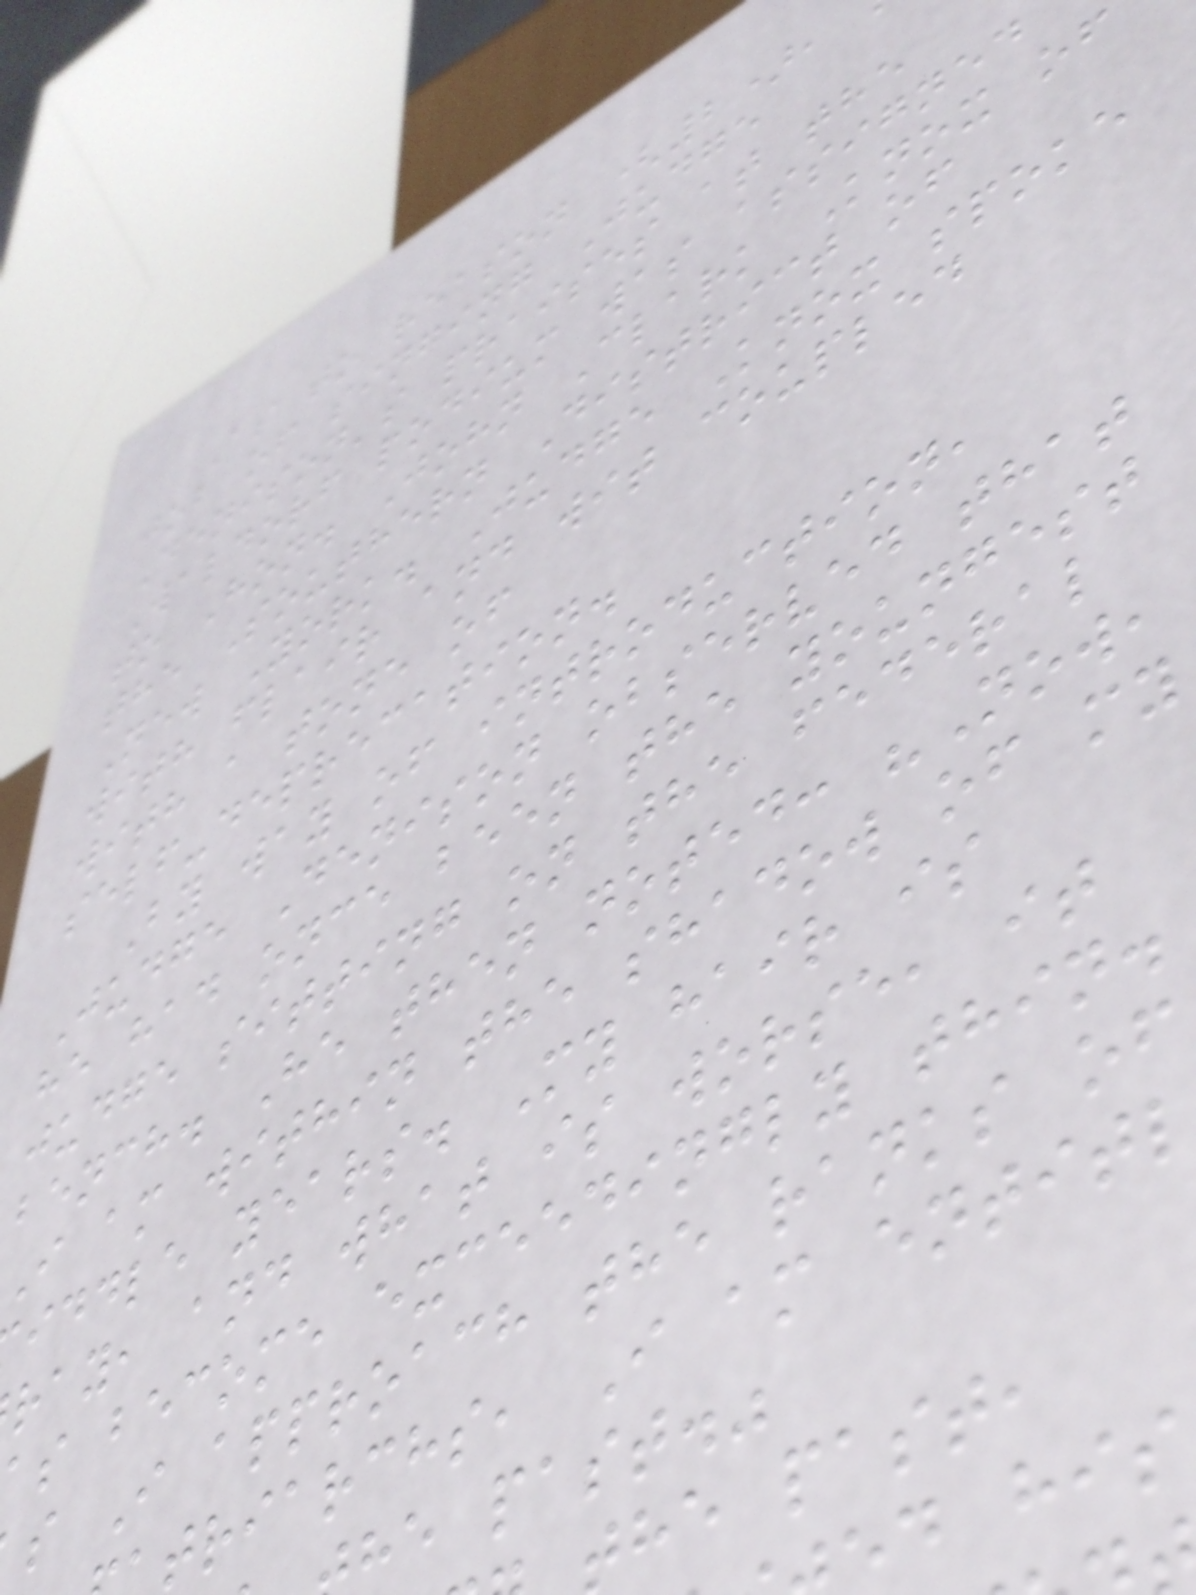As to reason (2),
job of singing Judge
Denison's praises at the
Waldorf podium was assigned
to Hon. John Clark Knox of
the Southern District of
New York. Judge Knox spoke
with flair and wit coupled
with a tone of
self-deprecation.
By way of introduction,
Judge Denison observed that
he had once been the youngest
judge sitting on the federal
bench. He then noted: "Now,
I am within the shadow of my
iddle years. My hair is
ray, and what is worse, it
as become exceedingly thin.
s I approach the ranks of
triarchs, I am entit
he past."
he past,
